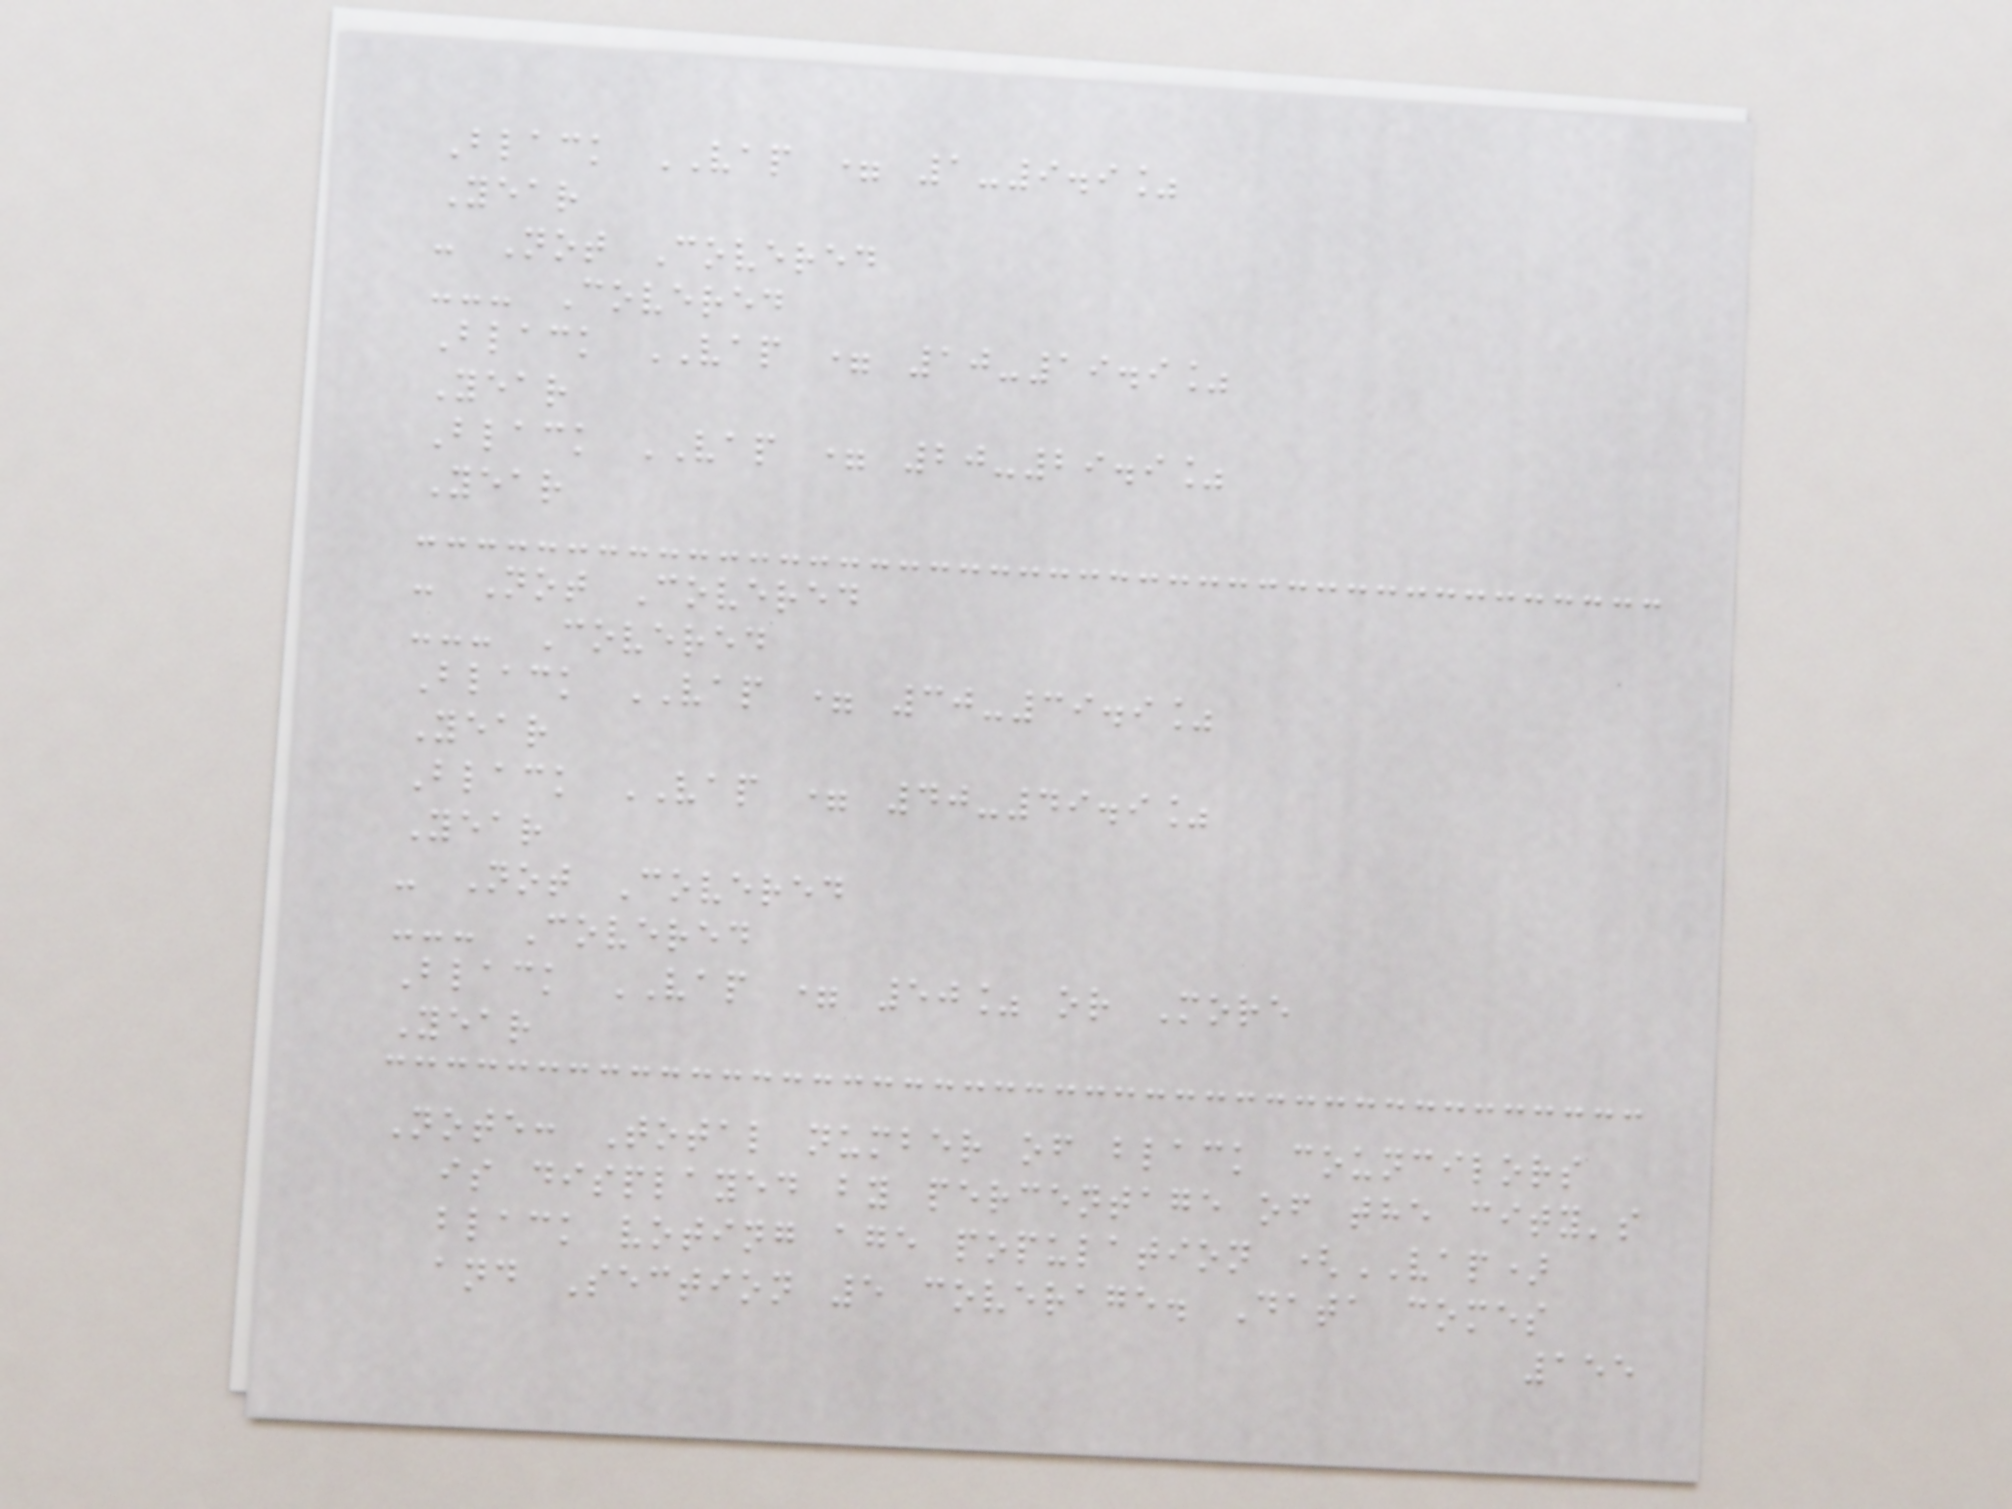Black VAP = 1-9.9%
Year
- Not Covered
--- Covered
Black VAP = 10-19.9%
Year
Black VAP = 20-29.9%
Year
- Not Covered
--- Covered
Black VAP = 30-39.9%
Year
Black VAP = 40-49.9%
Year
- Not Covered
--- Covered
Black VAP = 50% or More
Year
Note: Total number of black councilors
is displayed by percentage of the city's
black voting age population (VAP)
and Section 5 coverage. Data comes
155
